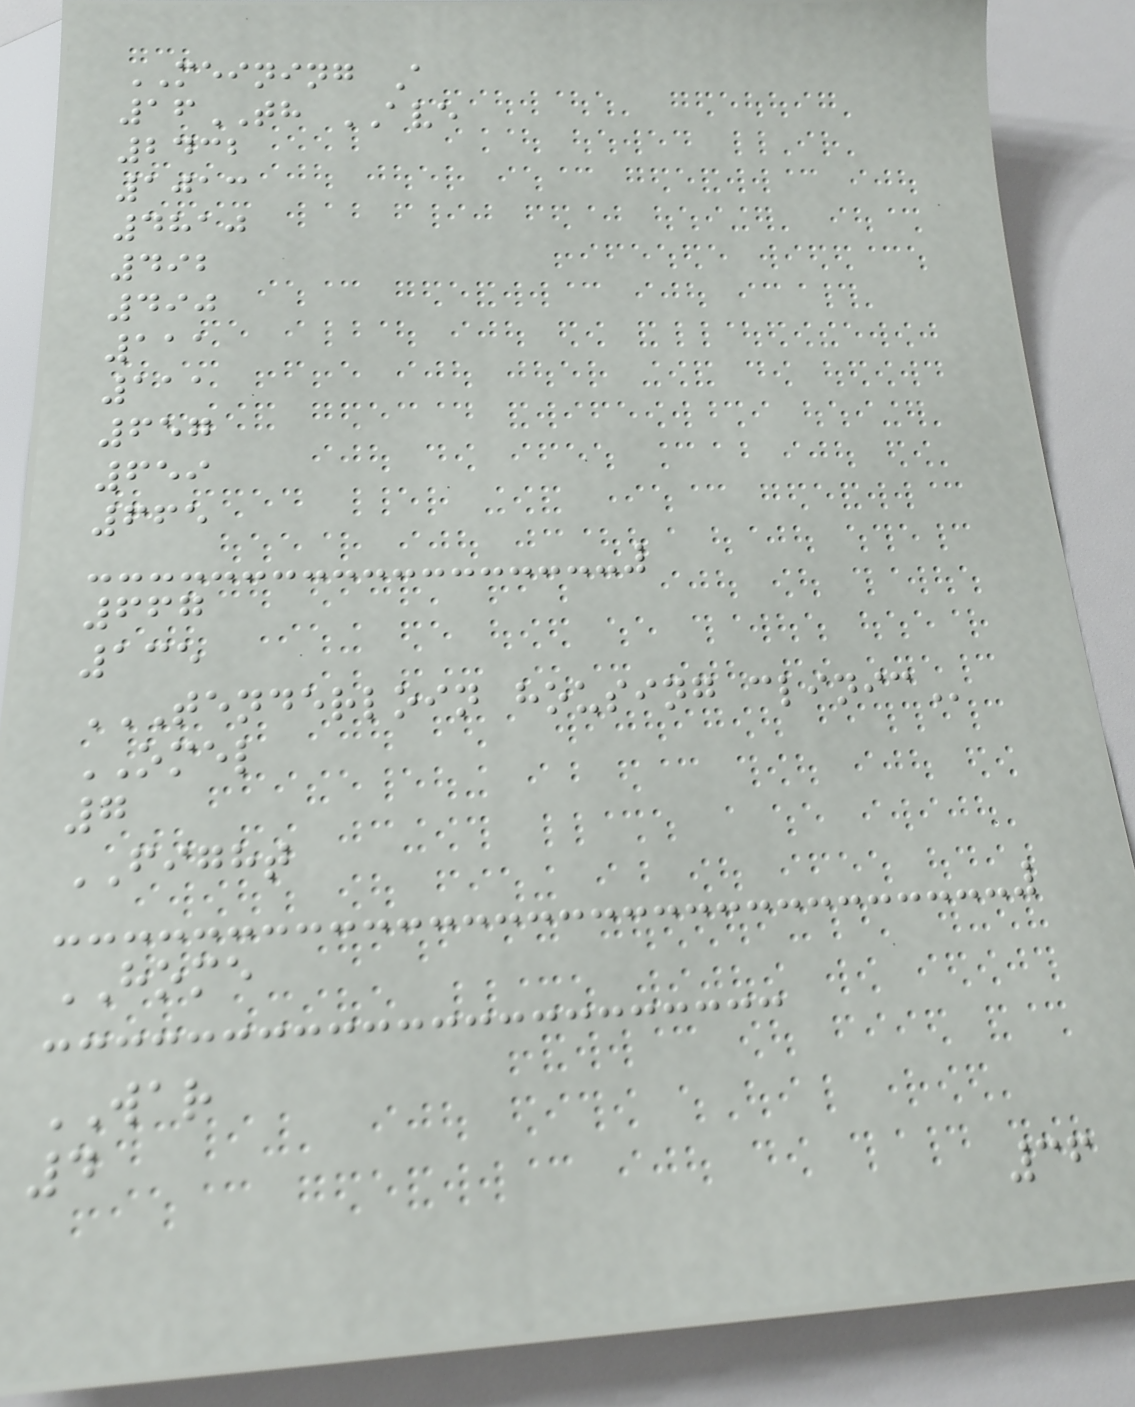MEINING A
16TH AVE
2432
1013
4810
492
490
111
111
657
659
665
667
135
TENDERLOIN HOUSING CLINIC
OMEL
7
FIGHT
HOME
WAR
4
36
